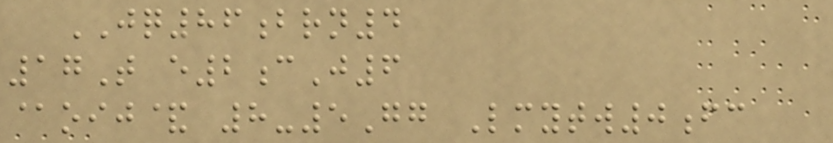JQ86brn4
17T e2cJ6
@oij& 8-5Gg Lmytw0fc
